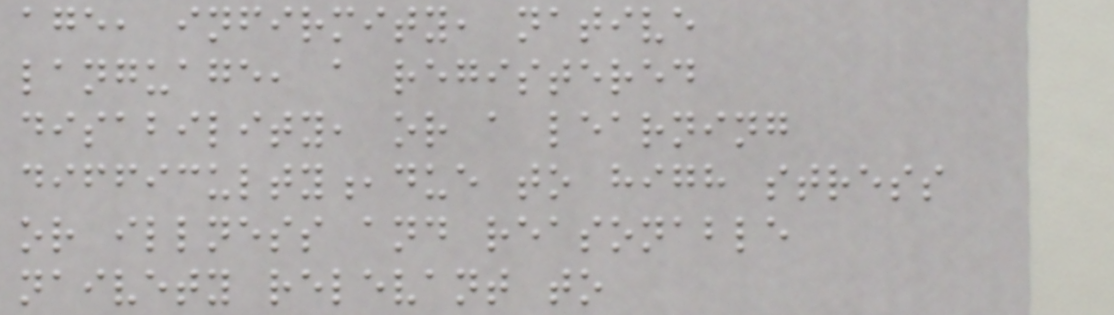age, infirmity, native
language, a registered
disability, or a learning
difficulty,due to high stress
or illness and reasonable
naivety relevant to
